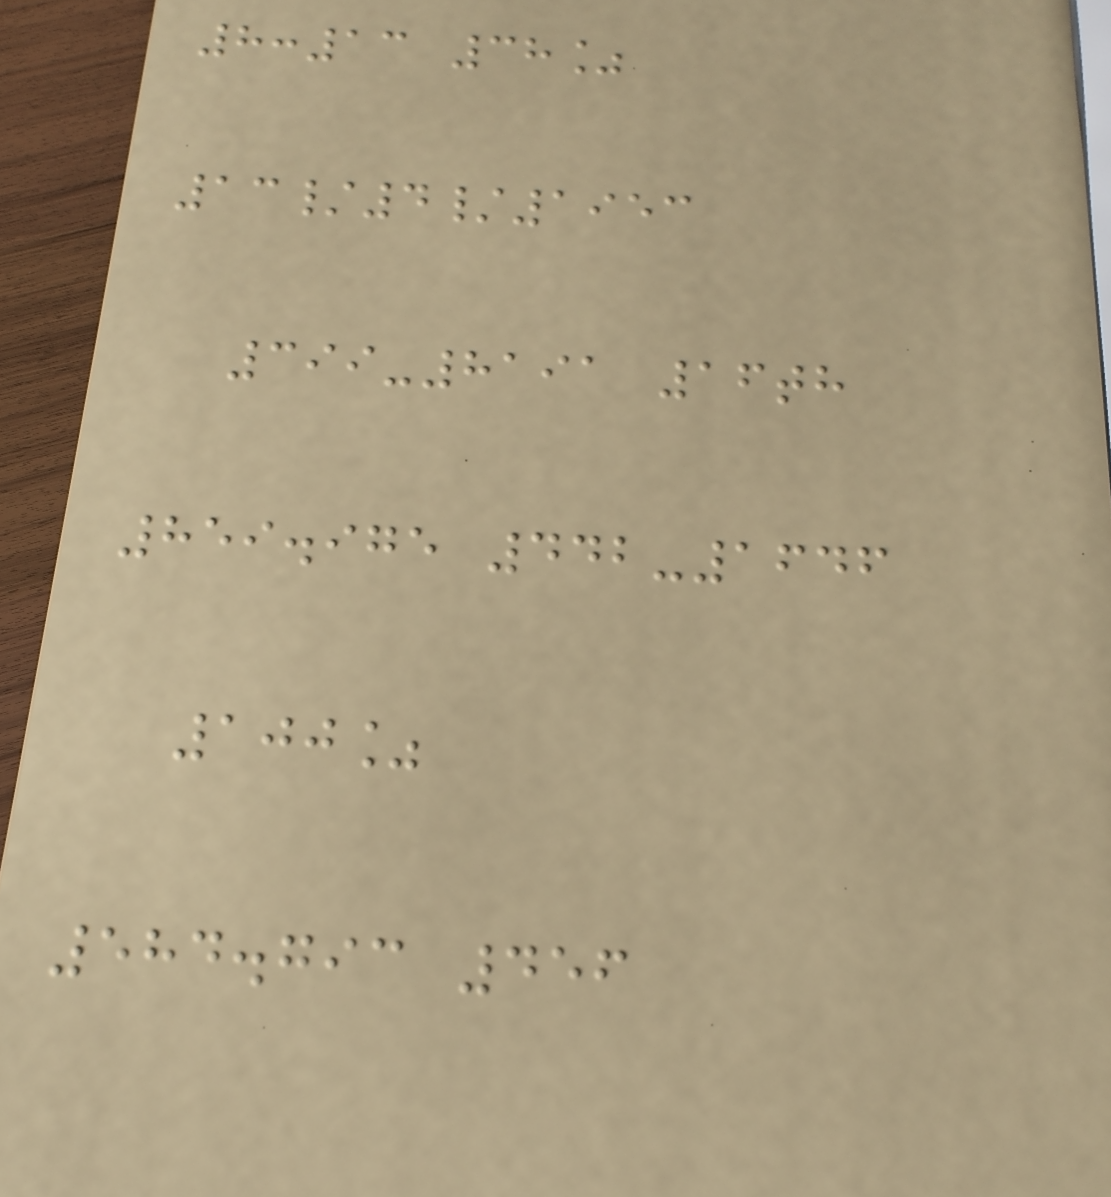8:13 38%
13/4/1953
399-8191 16th
859.975 442-1646
100%
584.793 456
